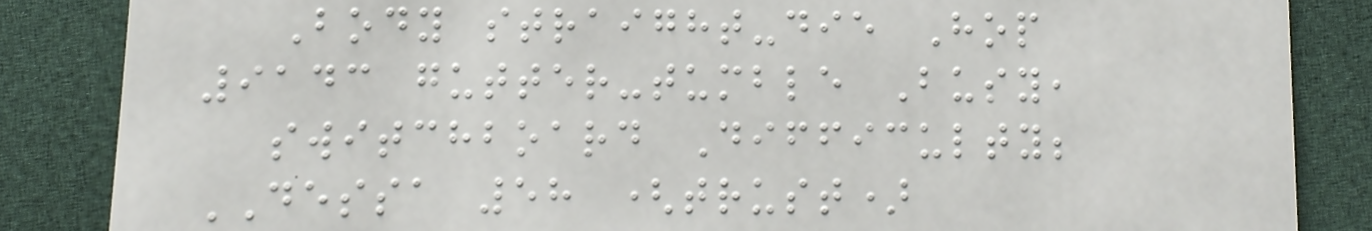Body straight-die Hop
9143 gutter-tumble Busy,
switchboard Difficulty;
DESSA 58 (trust)
